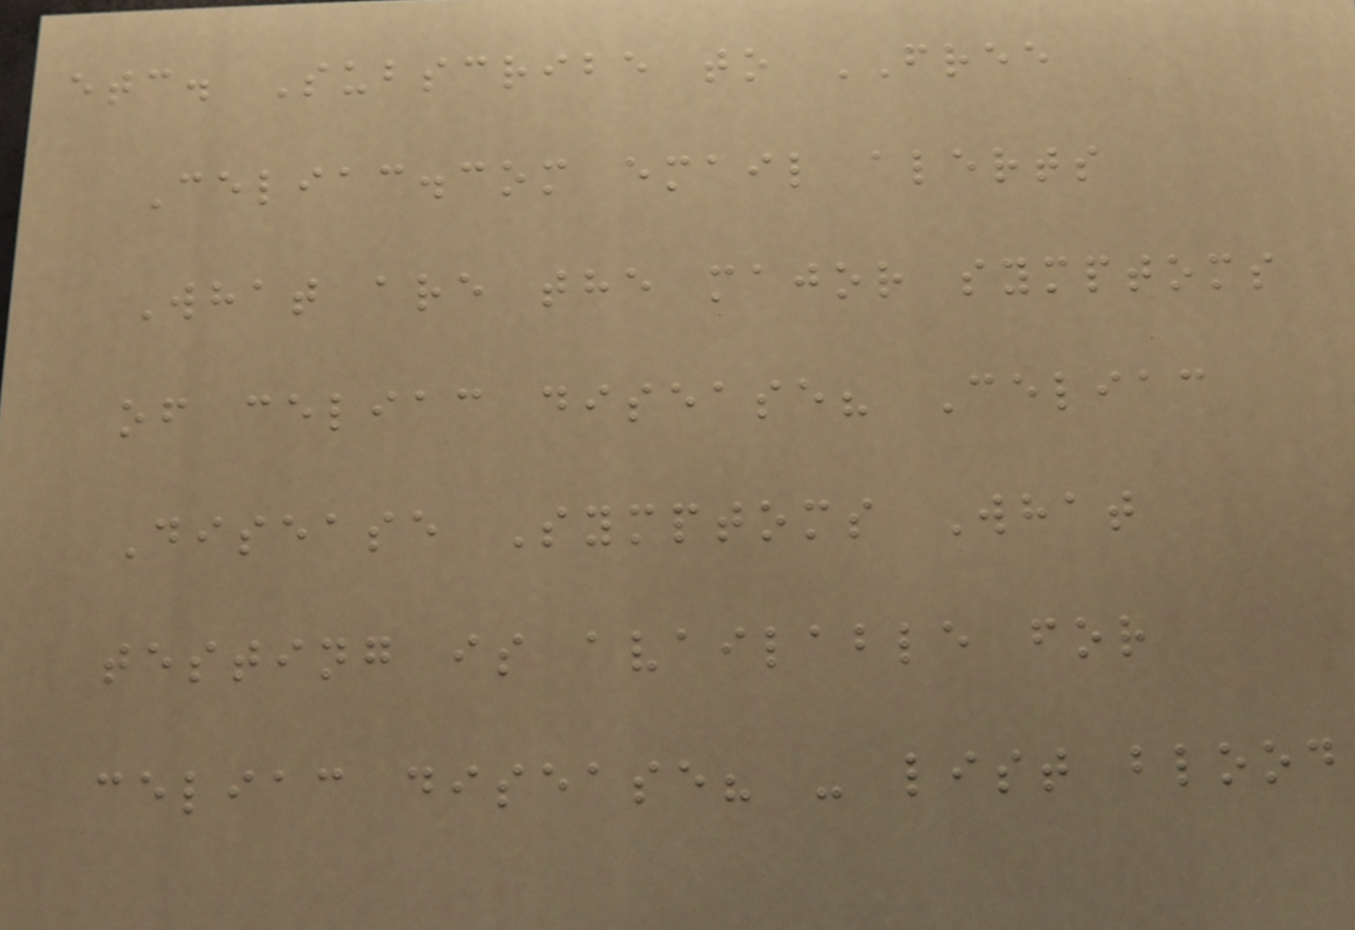etc. Subscribe to FREE
Celiac.com email alerts
What are the major symptoms
of celiac disease? Celiac
Disease Symptoms What
testing is available for
celiac disease? - list blood
